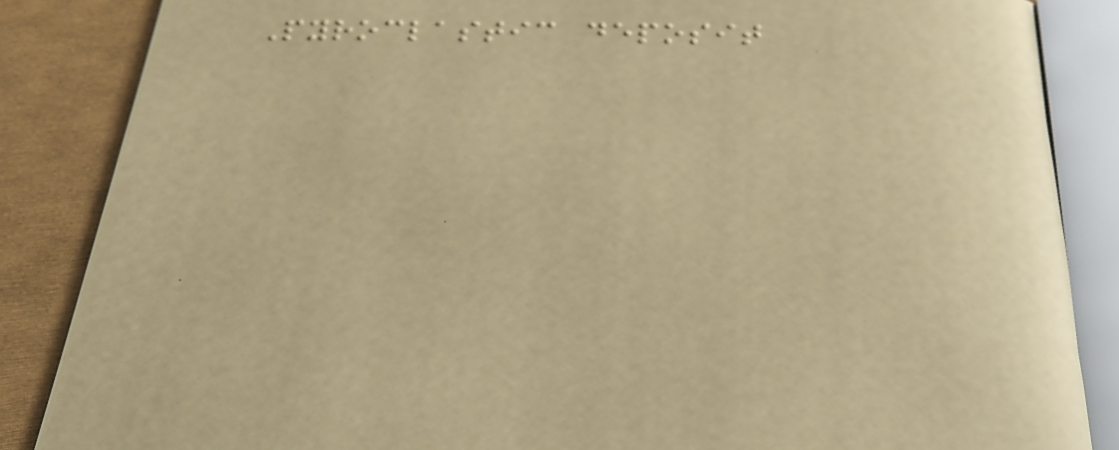Pyroclastic deposit
